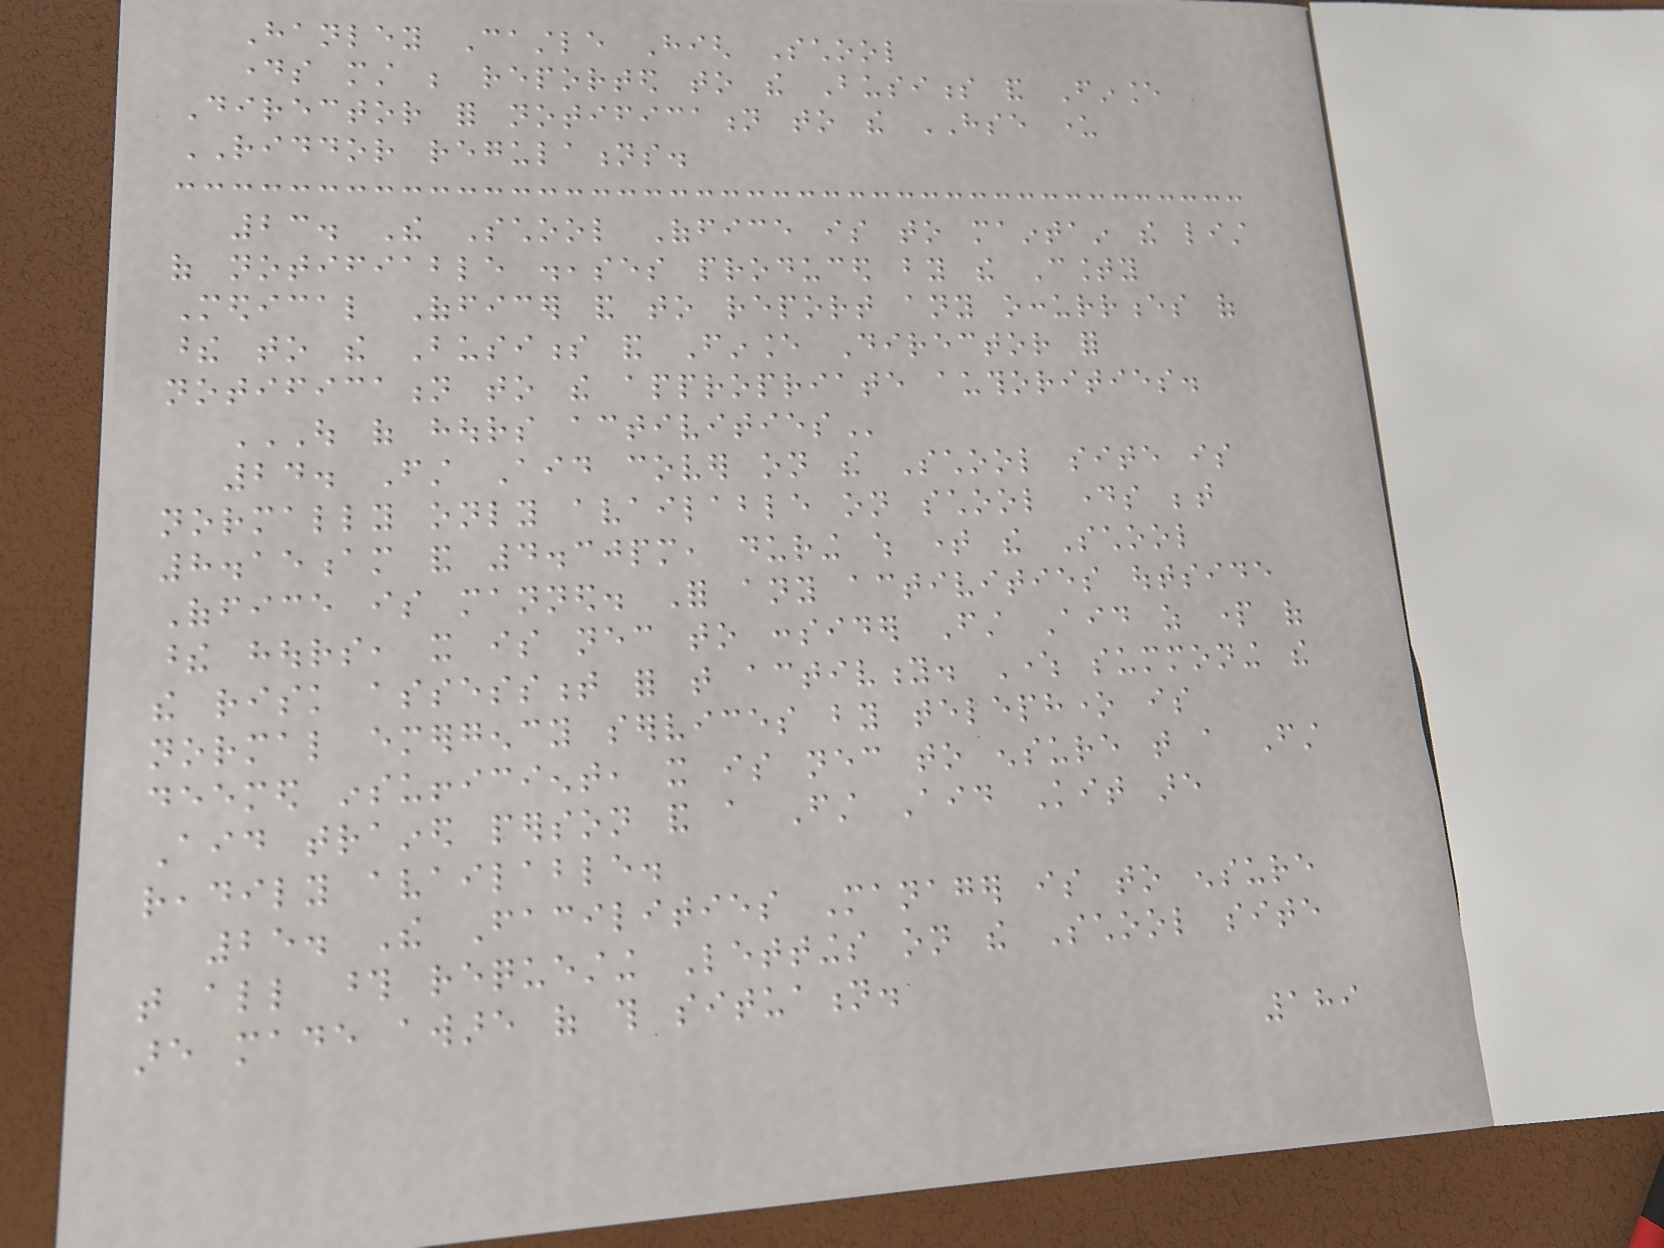Hanley Castle High School
days must be reported to the Business and Finance
Director for notification to the HSE under
RIDDOR regulations.
23. The School Office is to maintain the list
of notifiable diseases produced by the County
Medical Officer and to report any occurrences of
these to the Business and Finance Director for
notification to the appropriate authorities.
OUT OF HOURS ACTIVITIES
24. First Aid cover on the School site is
normally only available on school days between
8.15am and 4.30pm, during which time the School
Office is manned. For any activities outside
these hours, it is necessary to consider First Aid as part of
the risk assessment for that activity. Where summoning the
normal emergency services by telephone is
deemed insufficient, it is necessary to ensure that a First
Aid trained person and a First Aid Kit are
readily available.
25. The Facilities Manager is to ensure
that all those requesting Lettings on the School site
are made aware of this situation.
189
